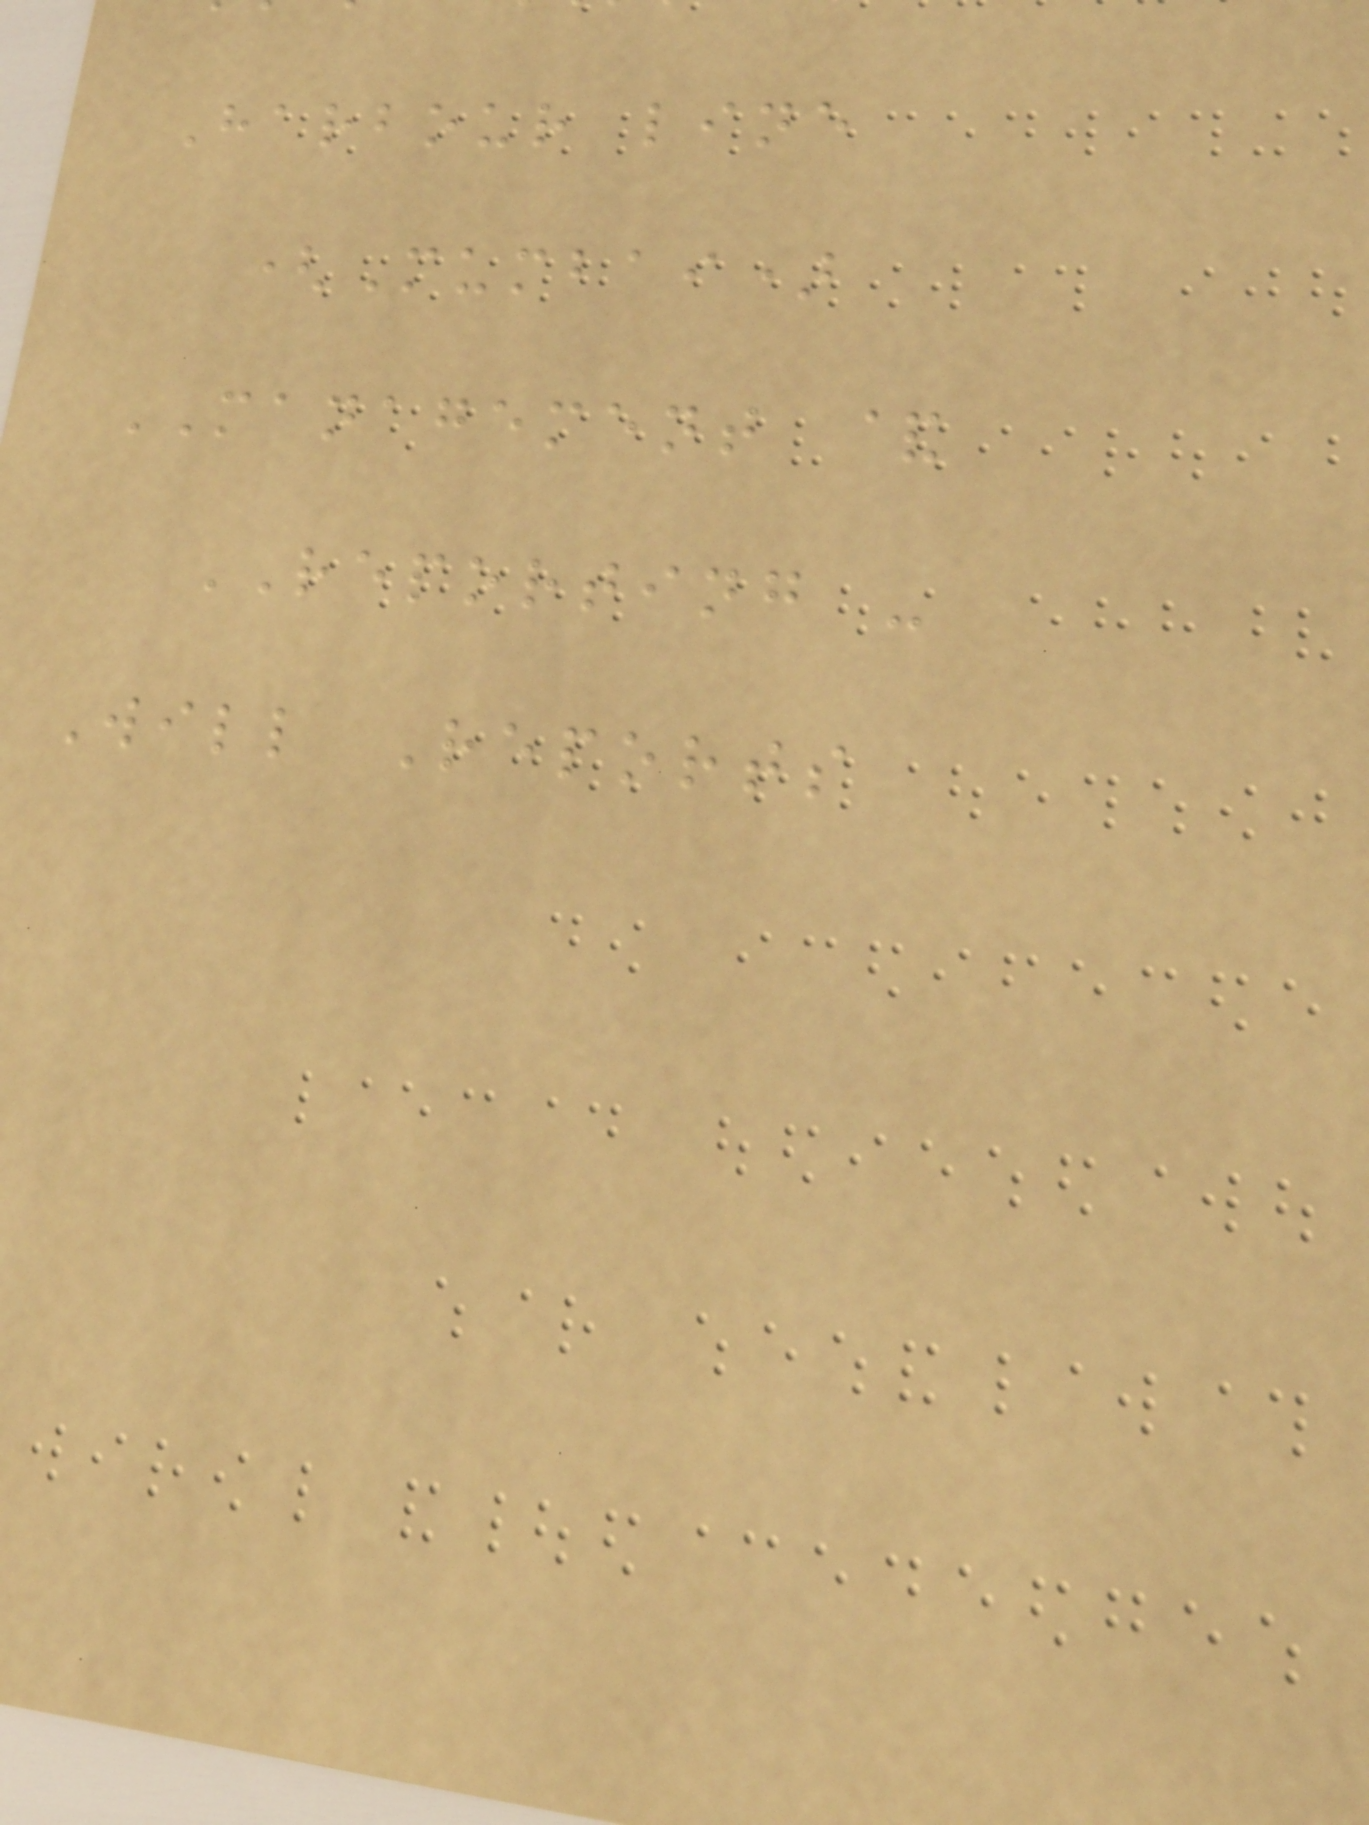Harbour line
(Mumbai)
MANAGEMENT &
REPORTING -
Will Reports
